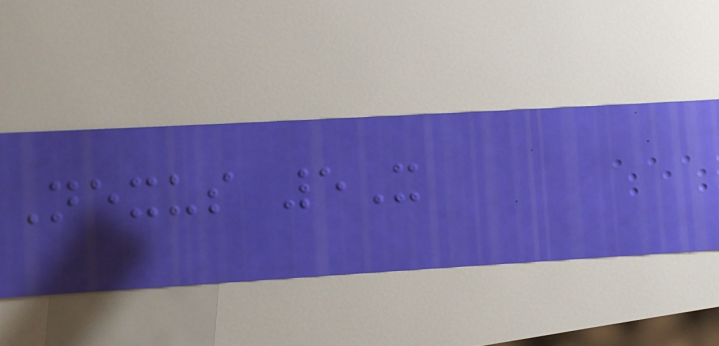Nexus 5X
